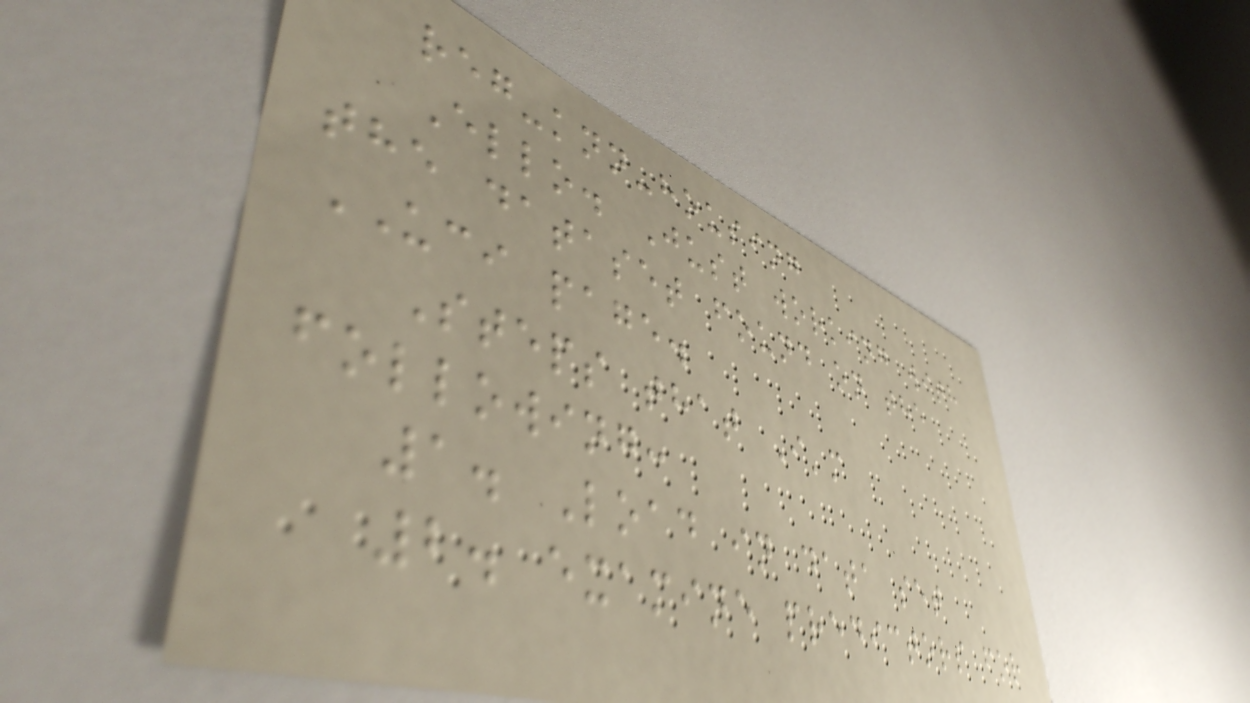reg-knn-housing
Ello. Just working with
the dataset found on the
UCI page.
Steps that I'm
following:
1. Load in data set
2. examine predictors for
